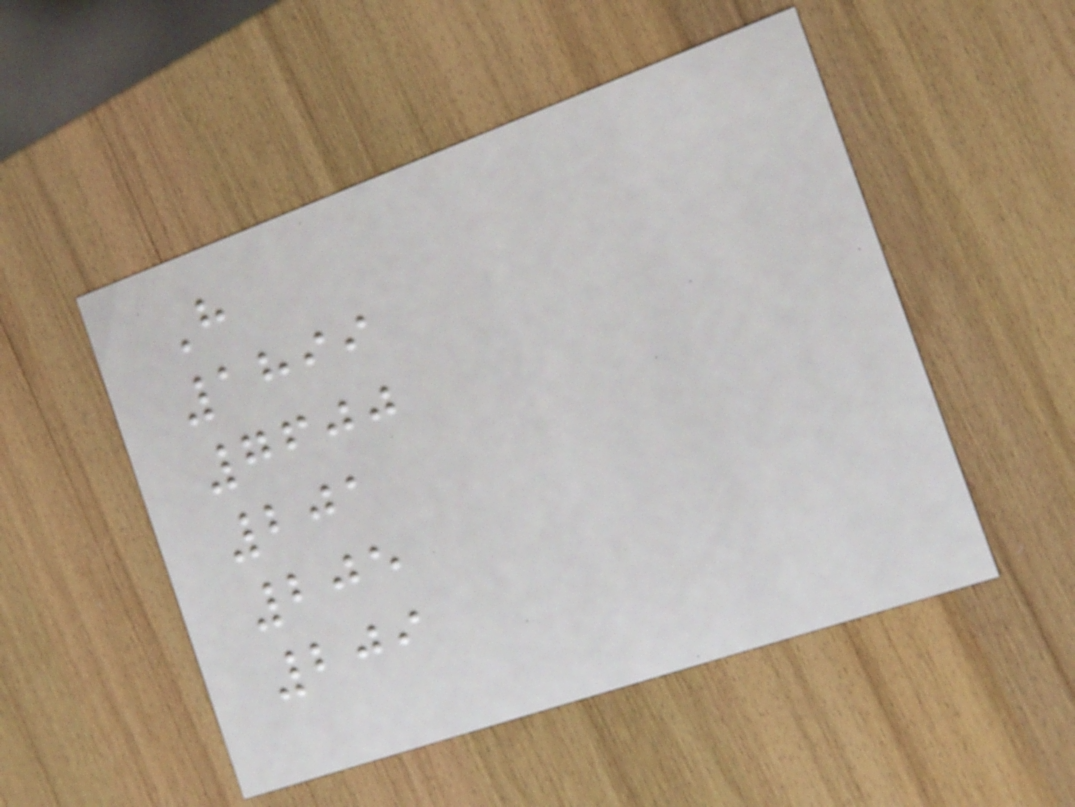H
1899
7600
201
205
209
